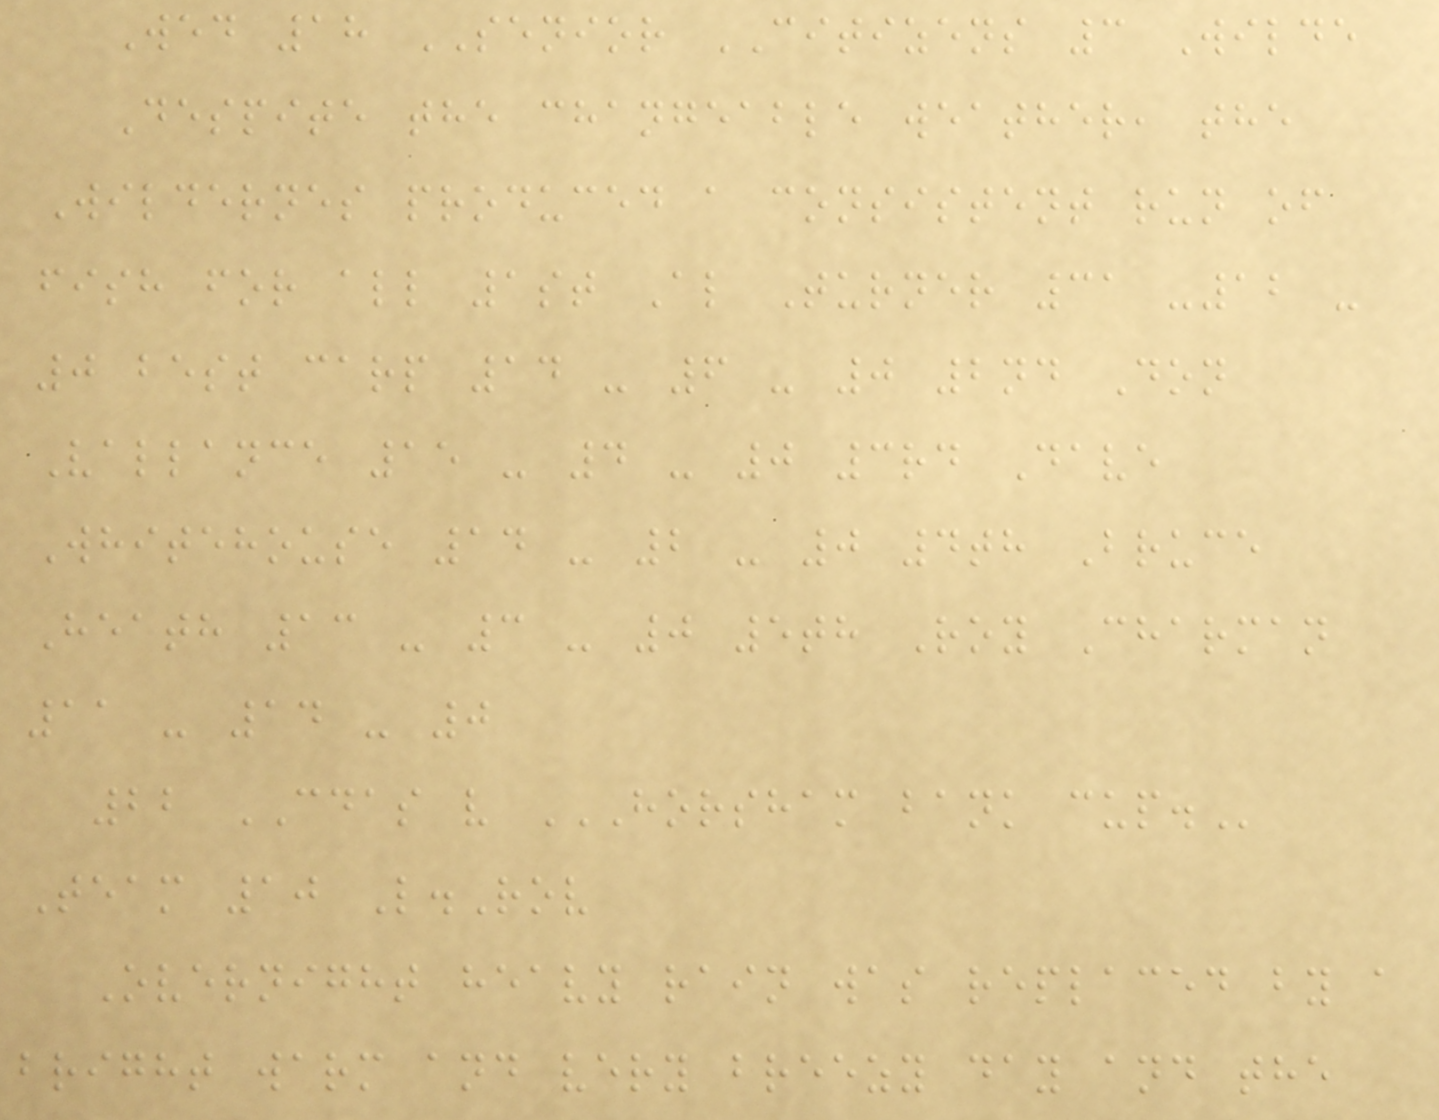Wed 18 SENIOR CITIZENS 3 Wilde
Despite the changeable weather, the
Wildernes produced a consistent run of
fish for all 1st Al Turner 31 -12 -
0 best carp 14 - 6 - 0 2nd Don
Vallance 15 - 4 - 0 3rd Dave
Whitehouse 14 - 2 - 0 4th Bruce
Heath 13 - 3 - 0 5th Roy Charman
11 - 14 - 0
22 CDAS v HORSHAM BANK CUP.
Team 10 L.Rov
Overnight heavy rain was replaced by a
bright warm and very breezy day and the
